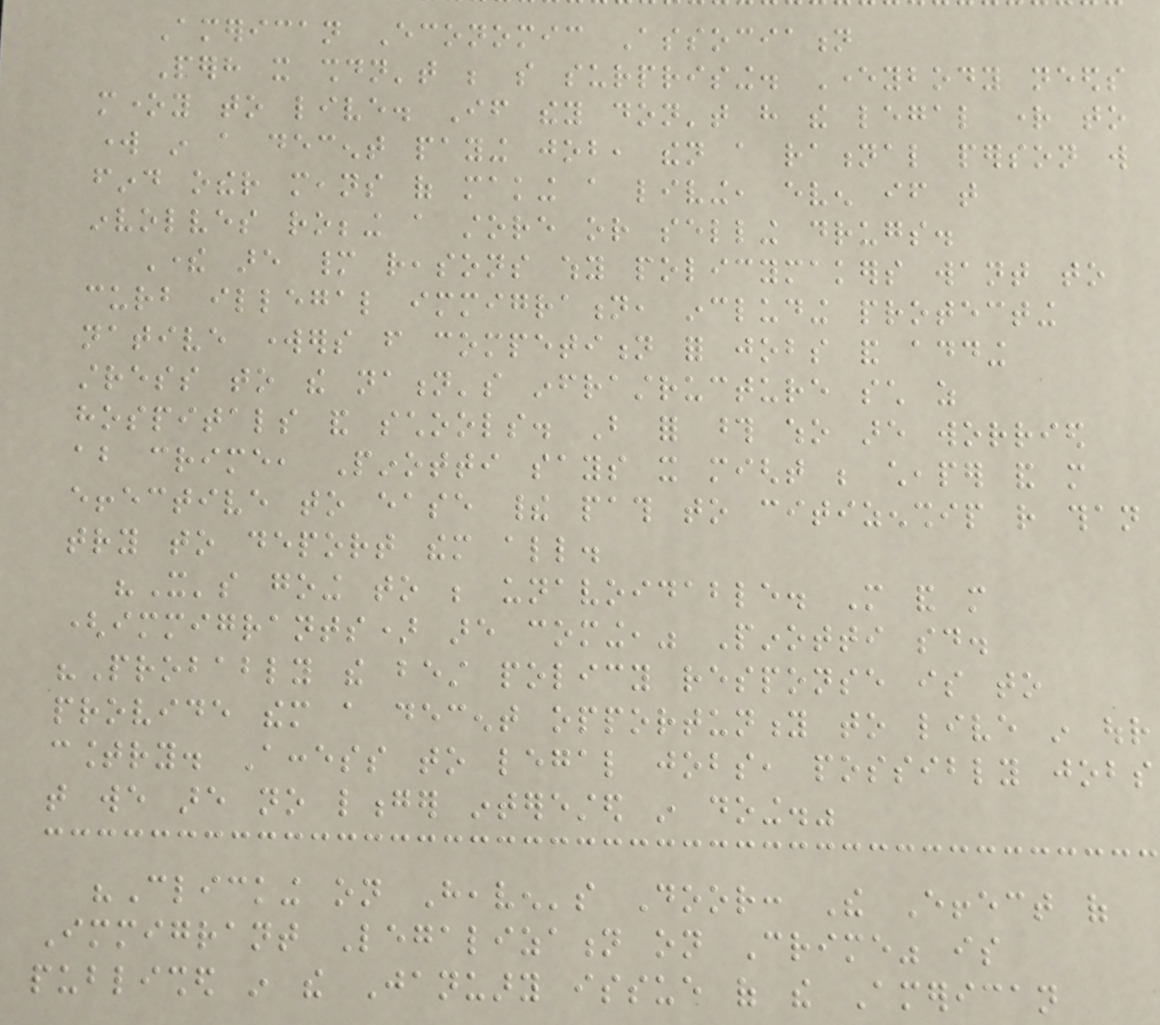American Economic Association
Perhaps it shouldn't be so surprising. Everybody needs
money to live. If they don't have the legal right to
work in a decent paying job, then a rational person will
find other means of making a living, even if that
involves robbing a store or selling drugs.
There are many reasons why policymakers want to
curb illegal immigration, including protecting
native workers from competition for jobs and adding
stress to the nation's infrastructure such as
hospitals and schools. But for those who are worried
about crime, Pinotti says it might be cheaper and more
effective to ease their path to citizenship rather than
try to deport them all.
"It's going to be unavoidable. More and more
(immigrants) are coming," Pinotti said.
"Probably the best policy response is to
provide them a decent opportunity to live in our
country. Access to legal jobs, possibly jobs
that we are no longer interested in doing."
"Clicking on Heaven's Door: The Effect of
Immigrant Legalization on Crime" is
published in the January issue of the American
